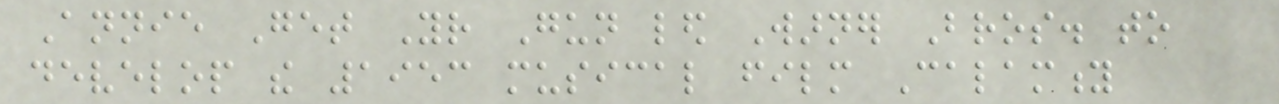Annie Get Your Gun led Warner Bros. to
develop the 1953 musical film Calamity
